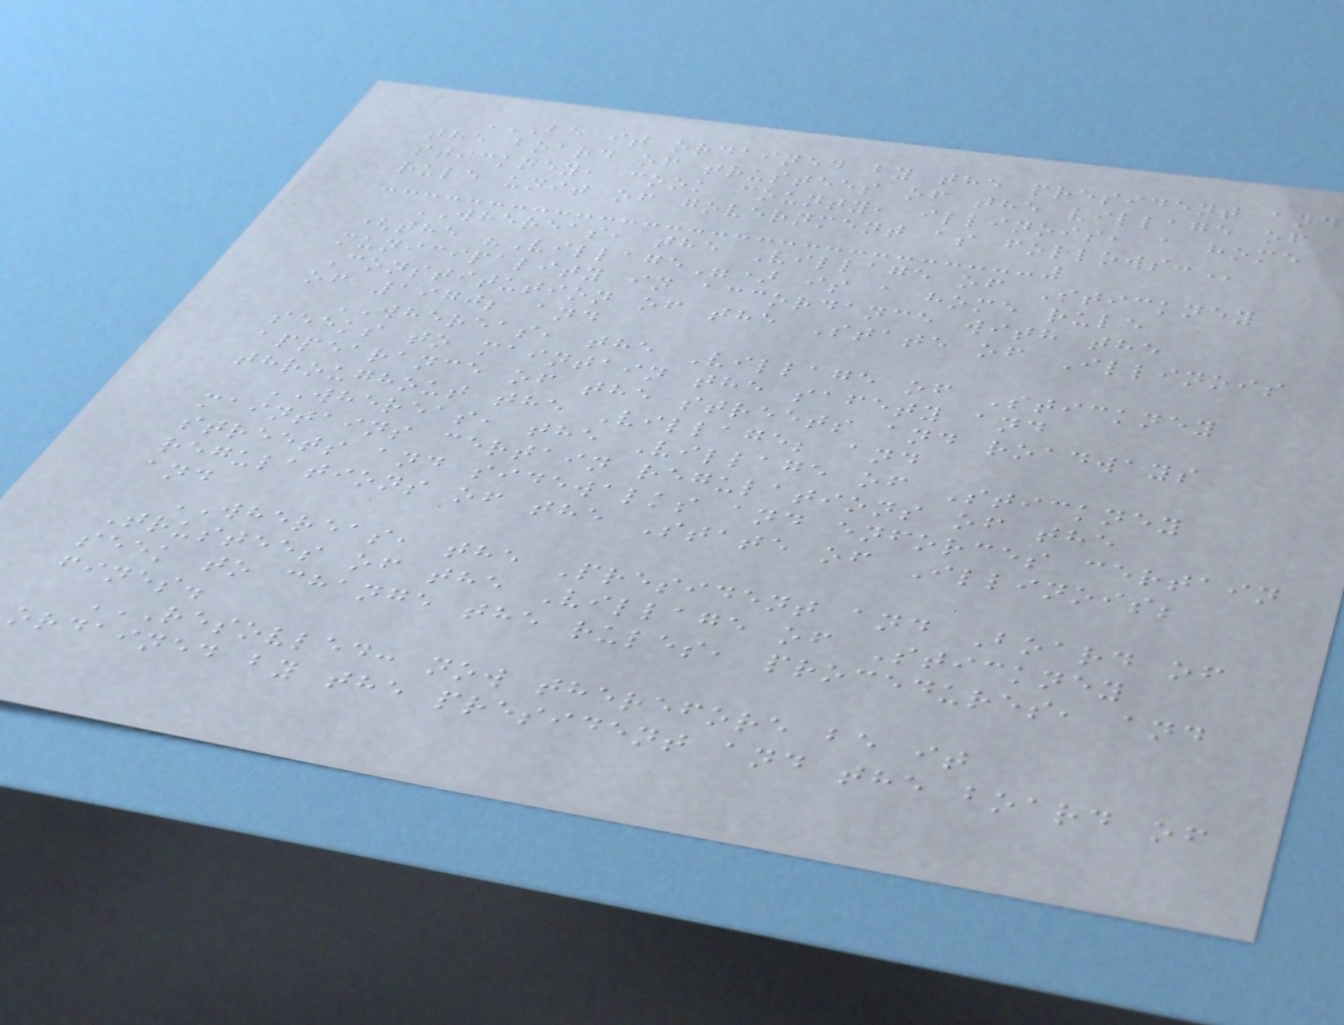BE IT ORDAINED BY THE PRESIDENT AND
THE BOARD OF TRUSTEES OF THE VILLAGE OF
STICKNEY, COOK COUNTY, ILLINOIS, A HOME
RULE UNIT OF GOVERNMENT AS FOLLOWS:
WHEREAS, the Village of Stickney
(the "Village") is a home rule
municipality in accordance with the
Constitution of the State of Illinois
of 1970; and
WHEREAS, the Village of Stickney
seeks to maintain the safety and
appearance of the streets and roadways
throughout the Village; and
WHEREAS, the Village of Stickney
maintains certain regulations of the
streets and sidewalks and enforces certain
regulations of the State of Illinois;
and
WHEREAS, the President and Board of
Trustees of the Village of Stickney
seek to change the rules, procedures, and
fines.
RESOVLED: NOW THEREFORE BE IT
ORDAINED BY THE PRESIDENT AND THE BOARD OF
